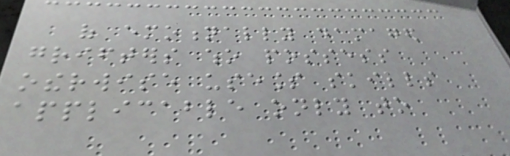of emotionally damaged
grifters who possess
otherwise useless skills
applicable only to
